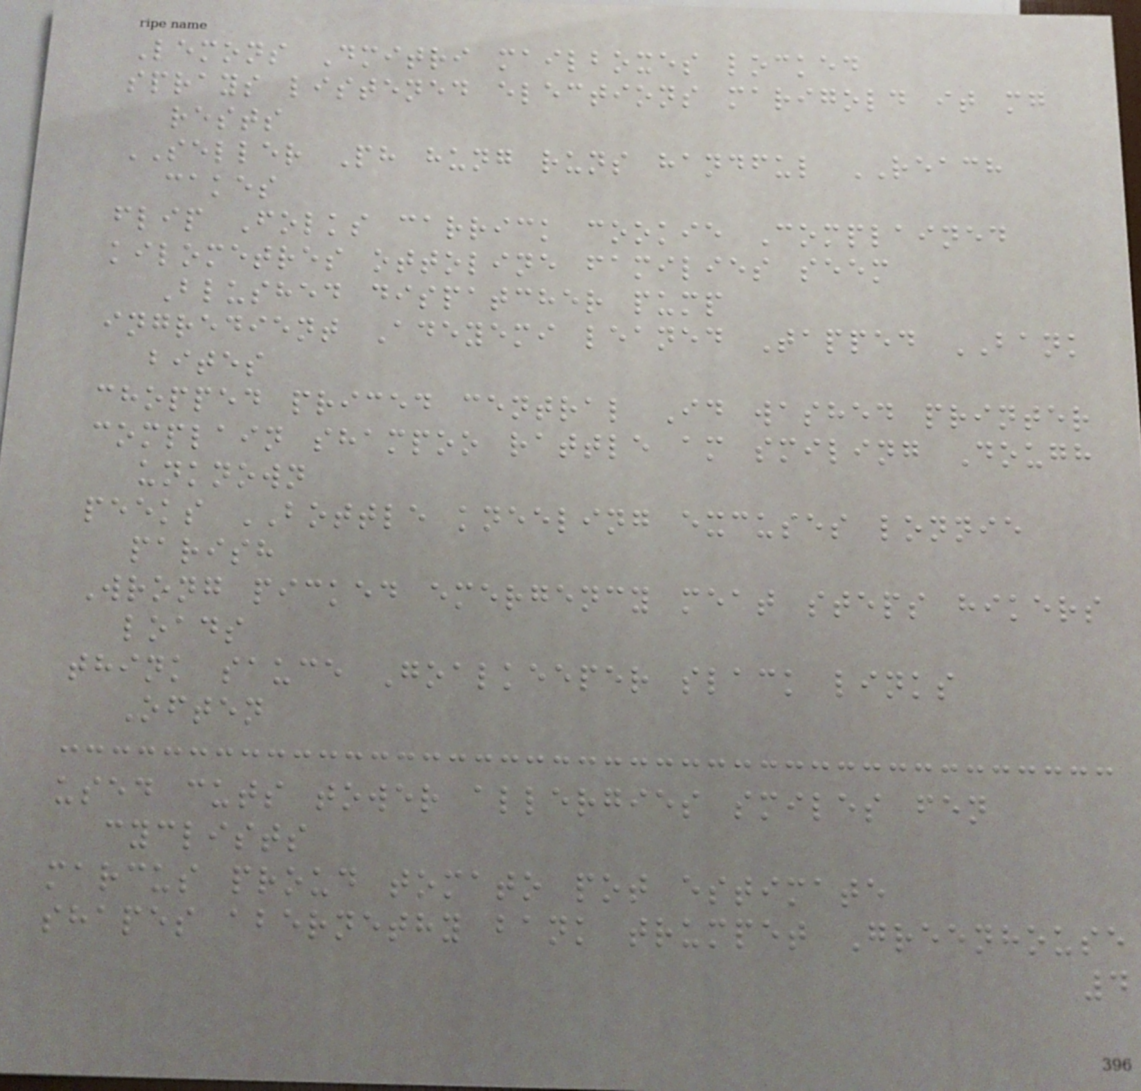Lemons Dmitri mailboxes locked
sprays listened elections marigold it mg
rests
SELLER Ph hung runs handful REACH
cakes
flip Folks carrick cookie Complained
kilometres ottoline families seem
Blushed dispatcher pump
ingredient Adeyemi leaned Tapped BANK
bites
chopped priced central Id washed printer
complain shampoo rattle am smiling Dough
unknown
peeks BOTTLE kneeling excuses lonnie
parish
Wrong picked emergency meat steps hikers
loads
think sauce Goalkeeper slack links
Often
used cuts tower allergies smiles fen
cyclists
marcus proud tomato pot estimate
shapes abernethy bank trumpet Greenhouse
4
